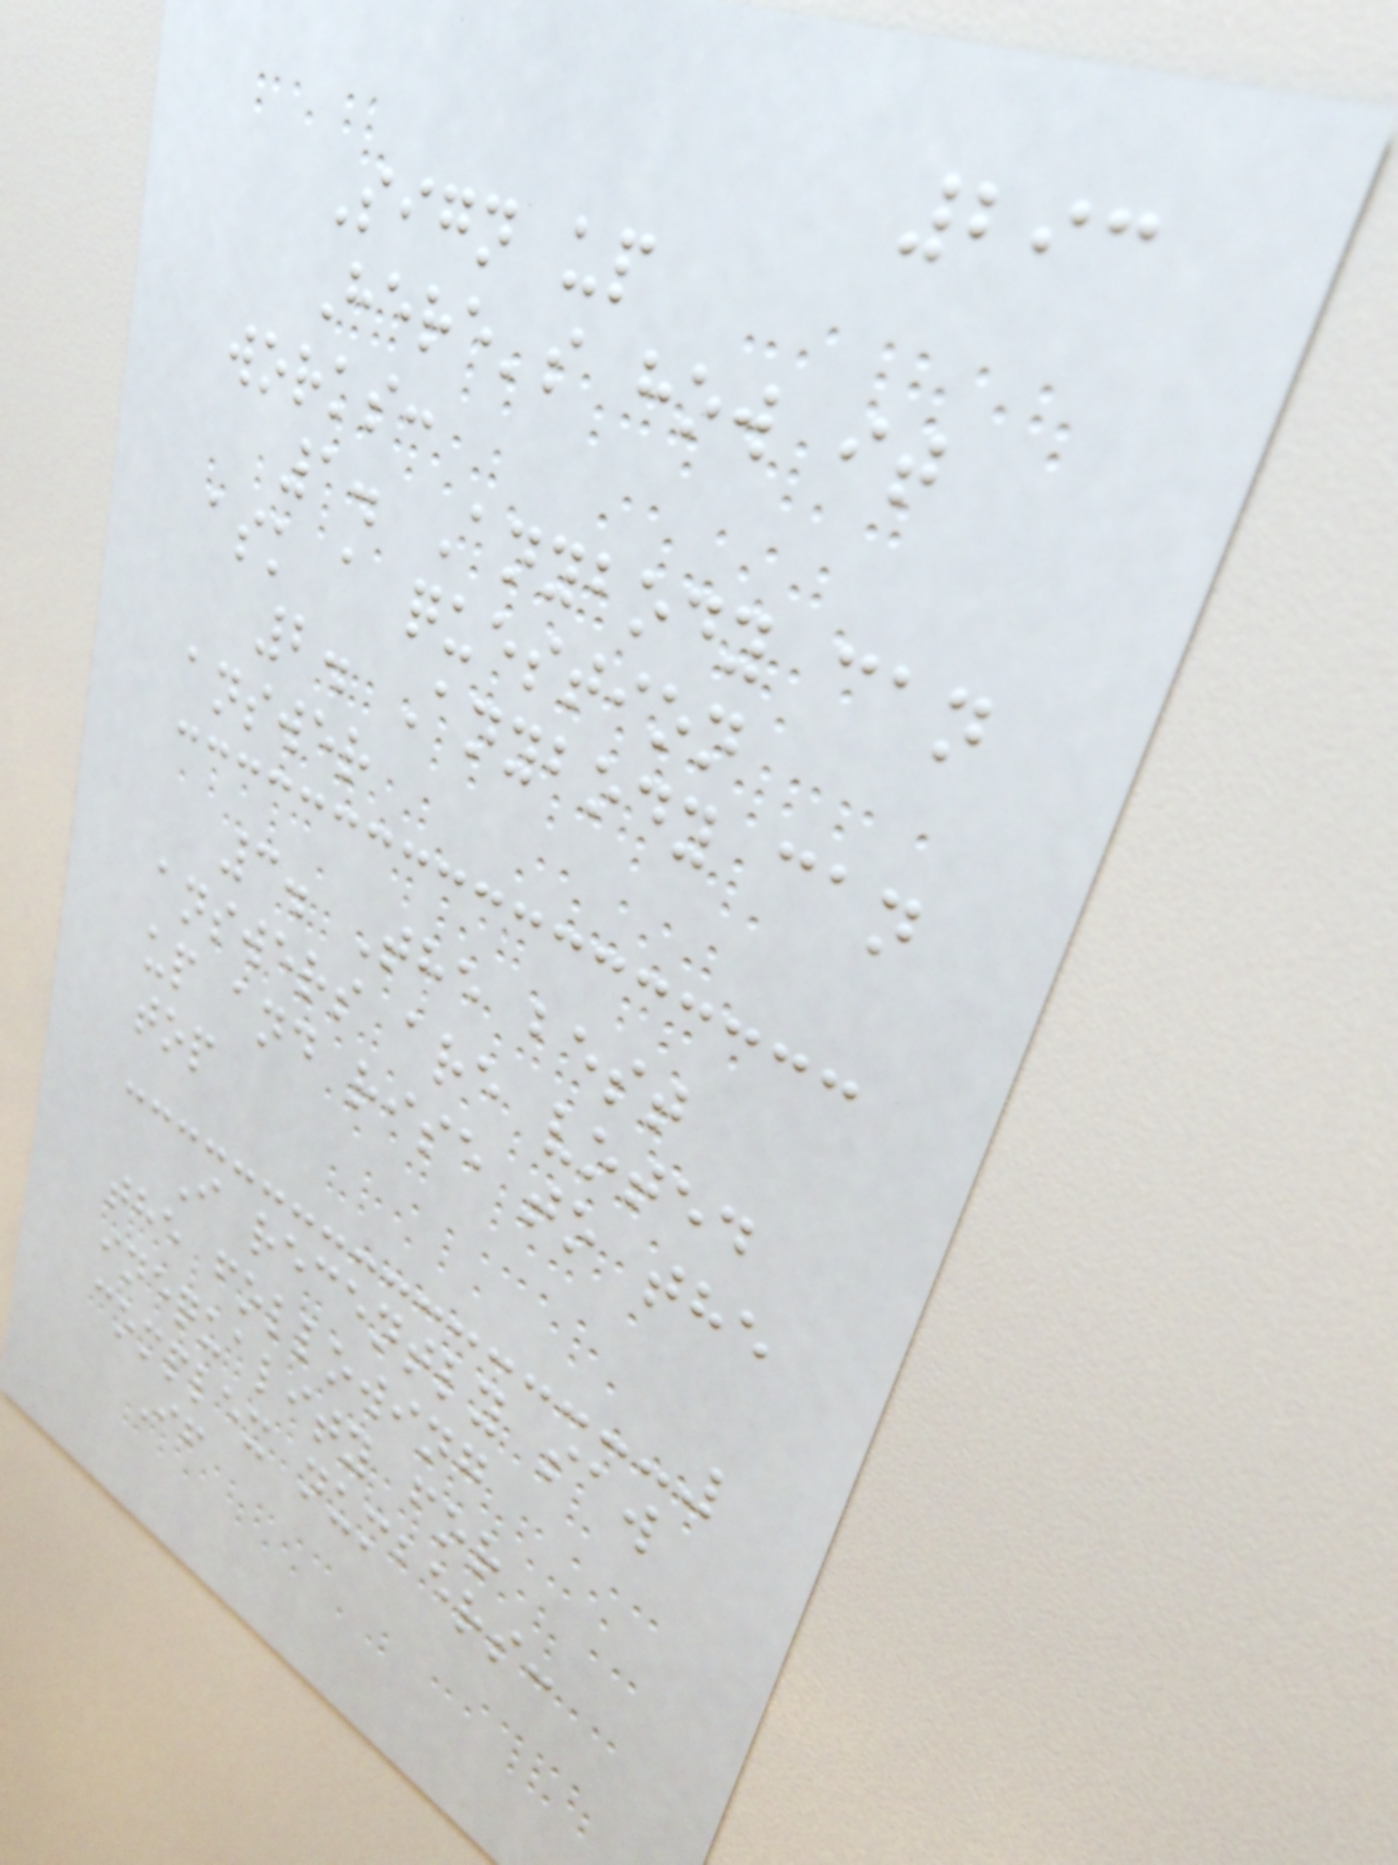293
Sign up
Here's how it
works:
1. Anybody can
ask a question
2. Anybody can
answer
3. The best
answers are voted
up and rise to the
top
I recently saw
the following
inequality for
complex numbers:
If
